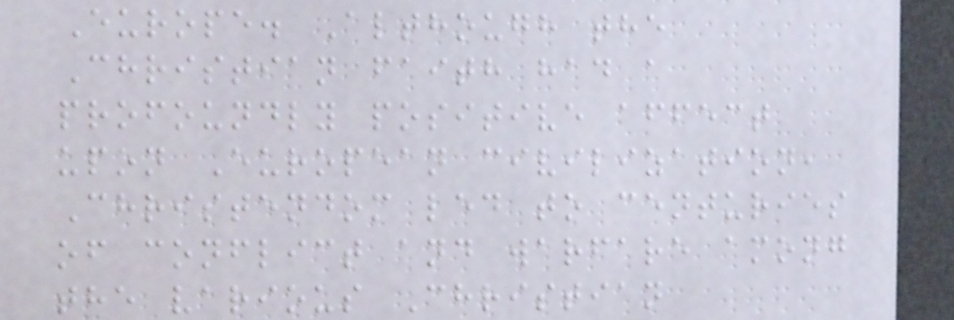Europe. Although the
Christian faith had a
profoundly positive affect
upon European civilization,
Christendom led to centuries
of conflict and warfare among
the various Christian
